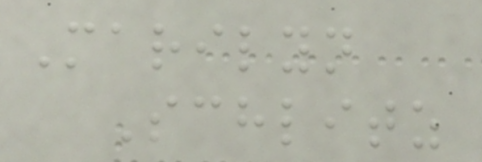Marilyn
Schlitz
